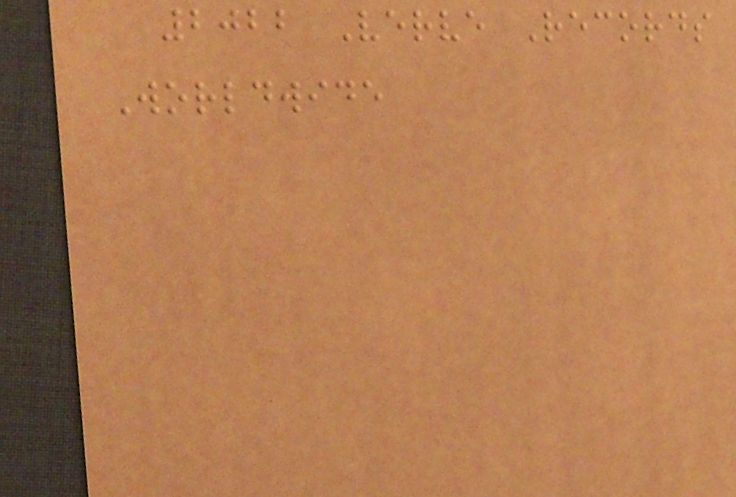2022 Verve Records
Worldwide
